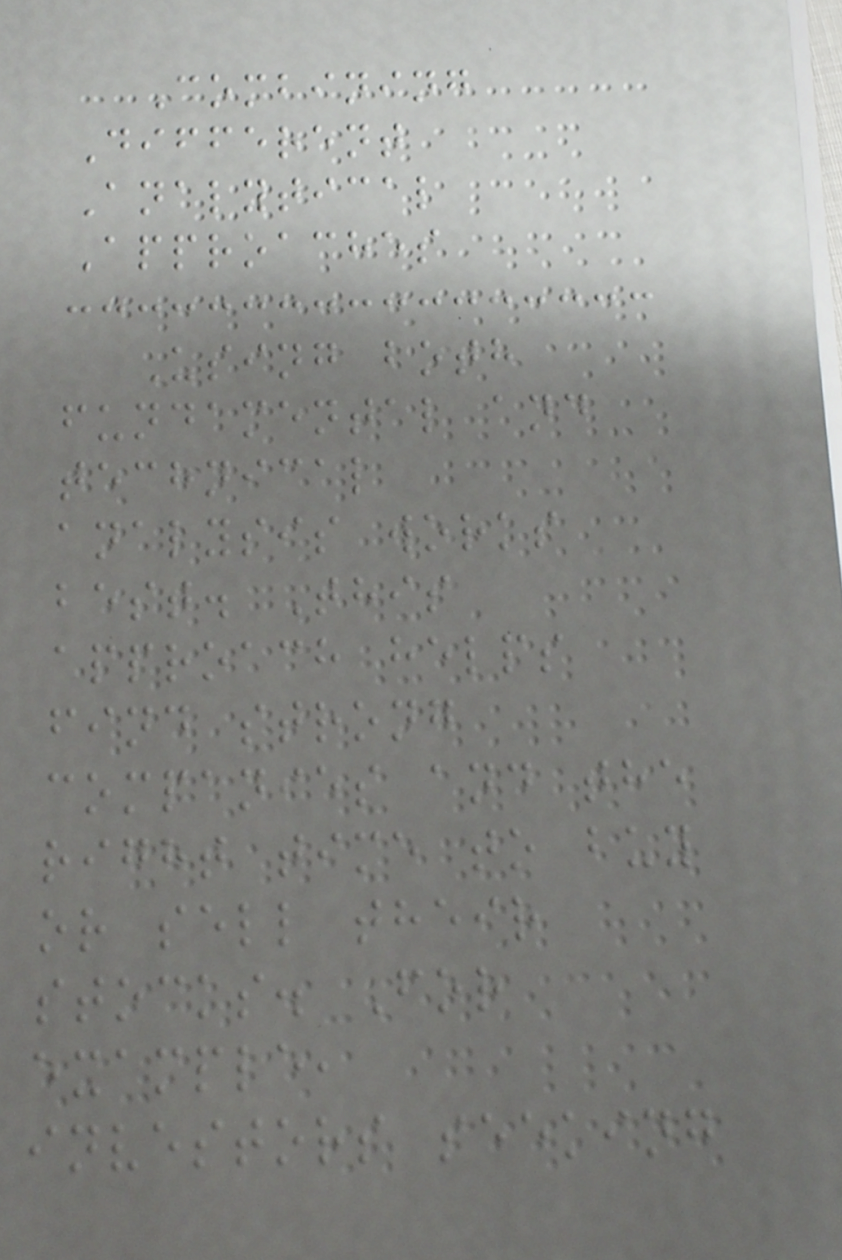Combining
Different
Analytical
Approaches
Using both
fundamental and
technical
analysis works
best. This
approach helps
find strong
companies and the
right time to buy
or sell their
stocks. For
example,
investors seeking
